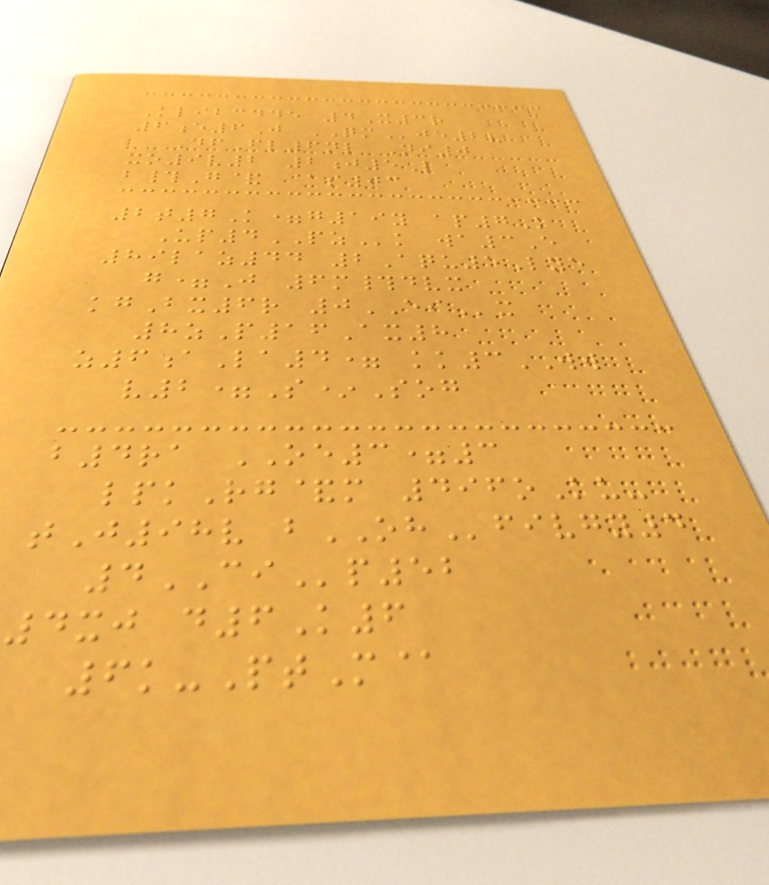Klibcdde 4X3r
6e6J QMje2v
DfFl6nl Ni0
xo9v2 2j5L
b#G& @s03
2t7K=g19y ap7K
Up4PZk wa3E
89laz44 2Aqu5Lye
g=J 6m#dvx
kgBx6r 0EIx
8zP16Ax8
z6aLa4= kk3WW
v2=S*Sog
b4ra OE3=3
lpkRg&m 496oKu-
tJ98v bOHfivgy4
4CIp52
4xj d6K6
6k-PtM@
